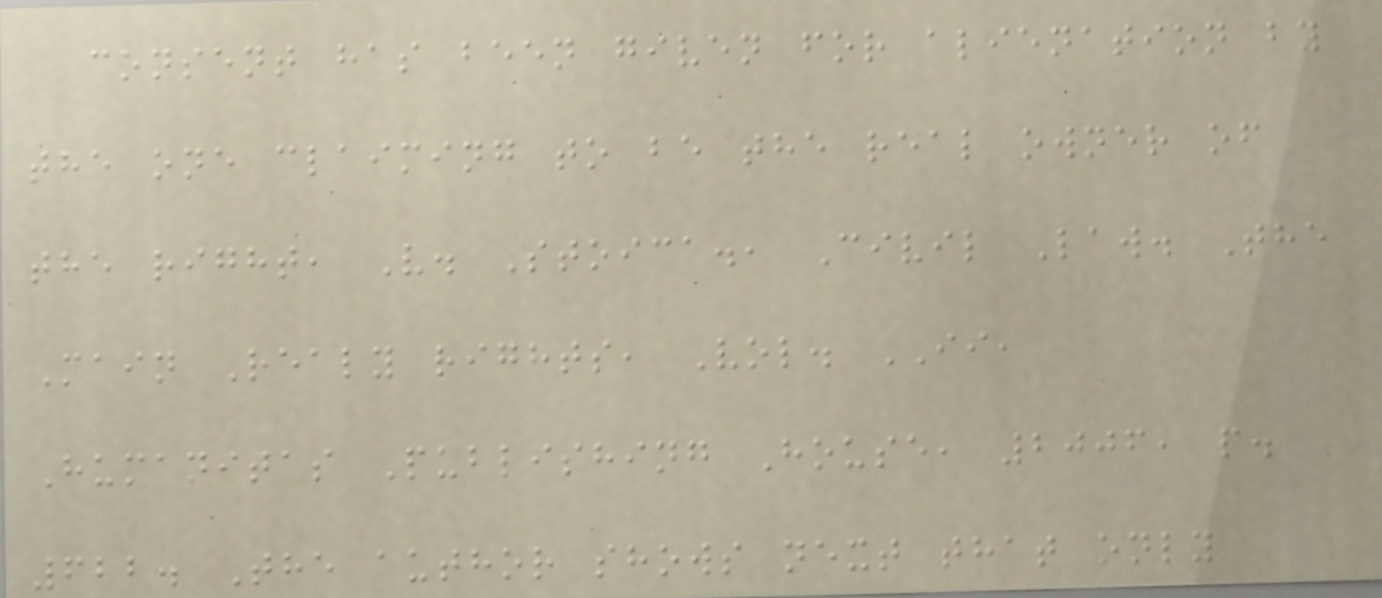consent has been given for alienation by
the one claiming to be the real owner of
the right, V. Stoica., Civil Law. The
Main Realy rights, Vol. II,
Humanitas Publishing House, 2006, p.
622. The author shows next that only
